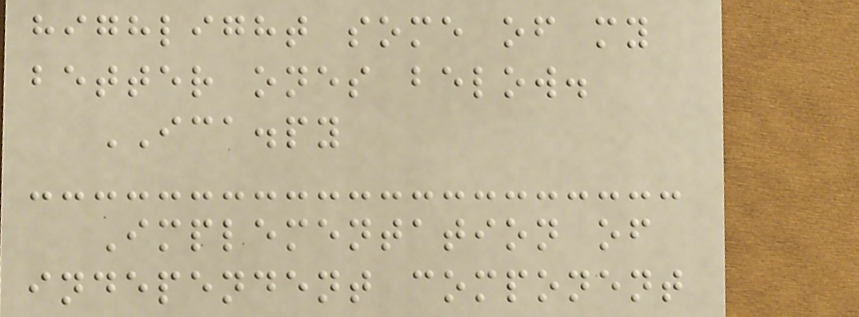highlight some of my
better ones below.
ICA.py
Implementation of
independent component
